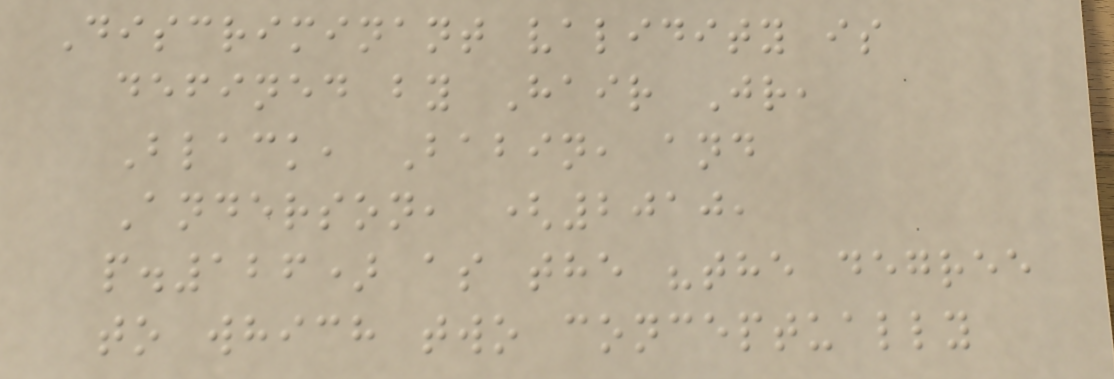Discriminant validity is
defined by Hair Jr,
Black, Babin, and
Anderson, (2010,
p.126) as the "the degree
to which two conceptually
